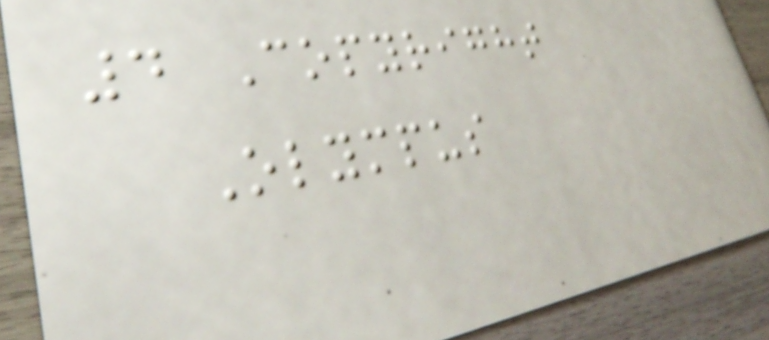4 Copyright
Olympus
